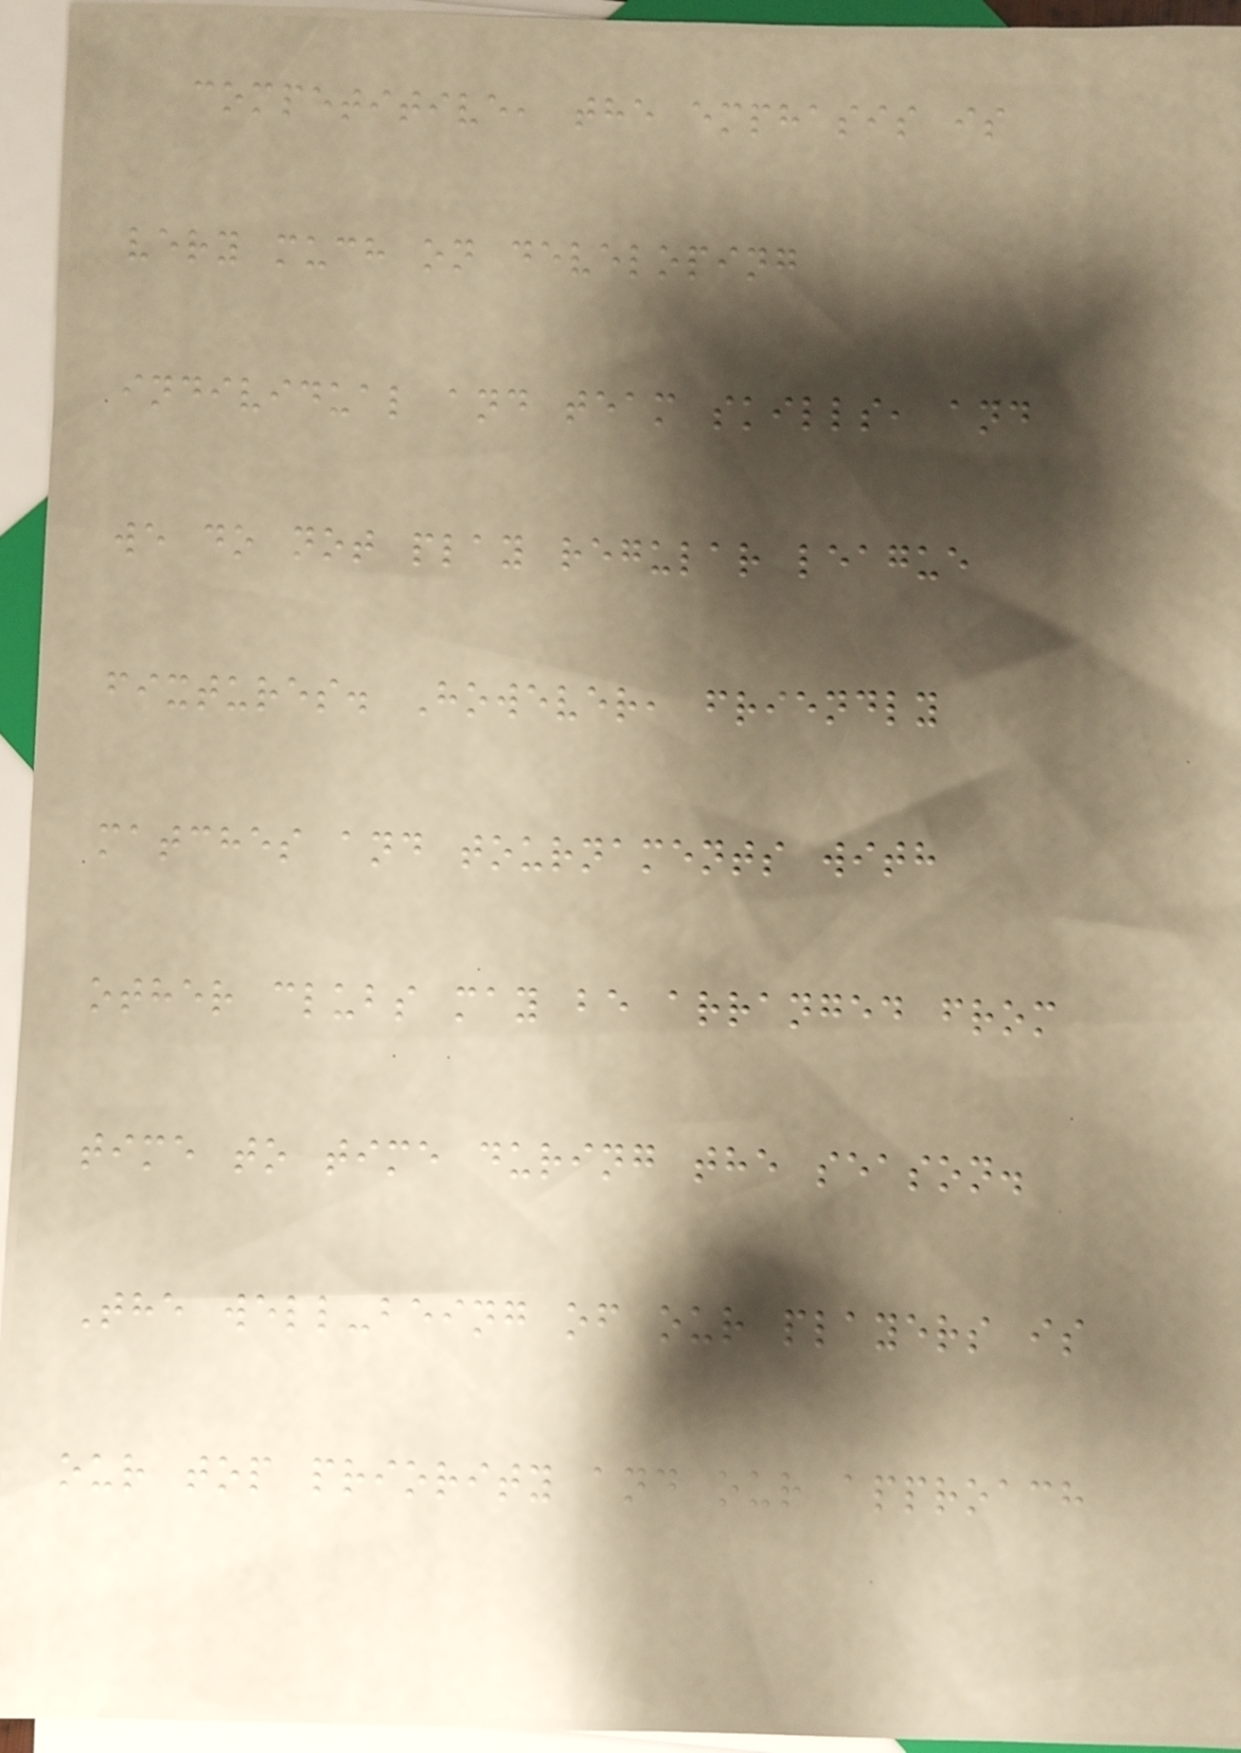competitive, the emphasis is
very much on developing
individual and team skills, and
we do not play regular league
fixtures. However, friendly
matches and tournaments with
other clubs may be arranged from
time to time during the season.
The well-being of our players is
our top priority and our approach
